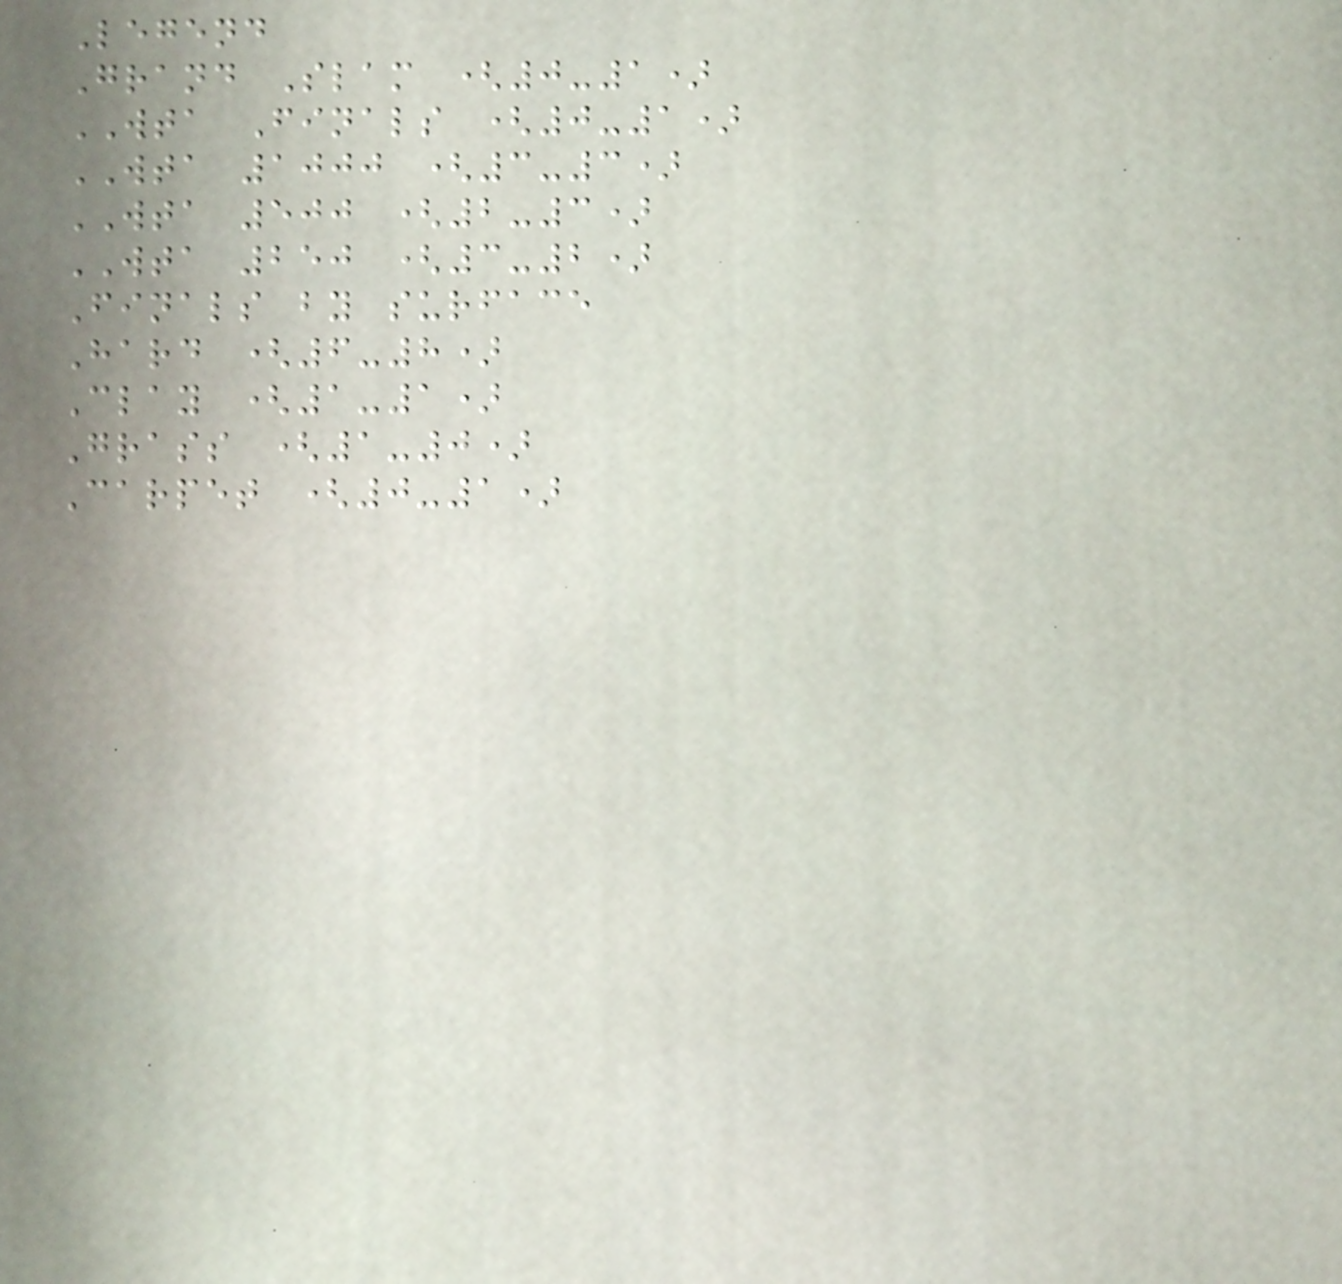Legend
Grand Slam (0-1)
WTA Finals (0-1)
WTA 1000 (3-3)
WTA 500 (2-3)
WTA 250 (3-2)
Finals by surface
Hard (6-8)
Clay (1-1)
Grass (1-0)
Carpet (0-1)
